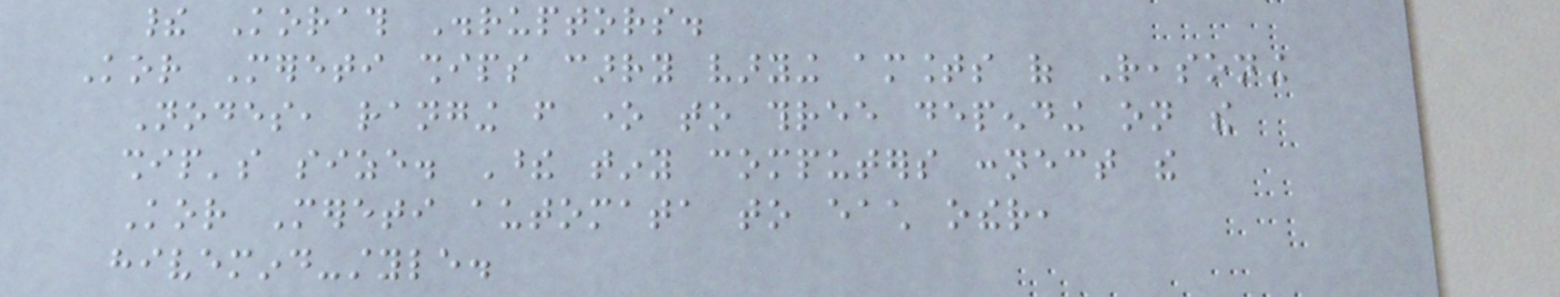their Korath Disruptors.
Kor Mereti ships carry varying amounts of Reasoning
Nodes, ranging from one to three depending on the
ship's size. These tiny computers connect the
Kor Mereti automata to each other,
hivemind-style.
